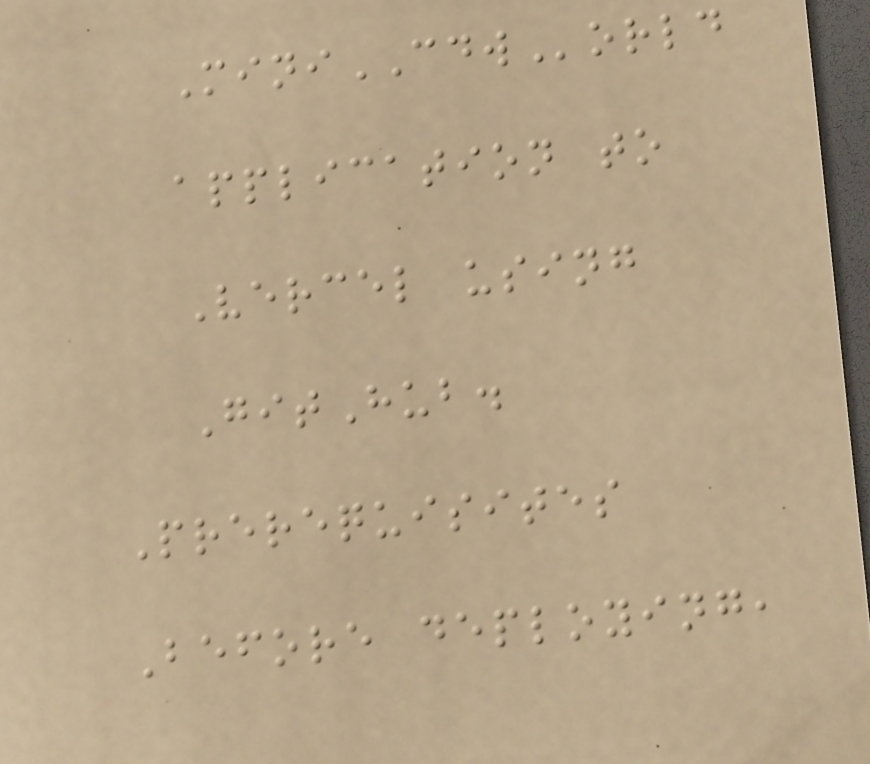MiniCDWorld
application to
Vercel using
GitHub.
Prerequisites
Before deploying,
